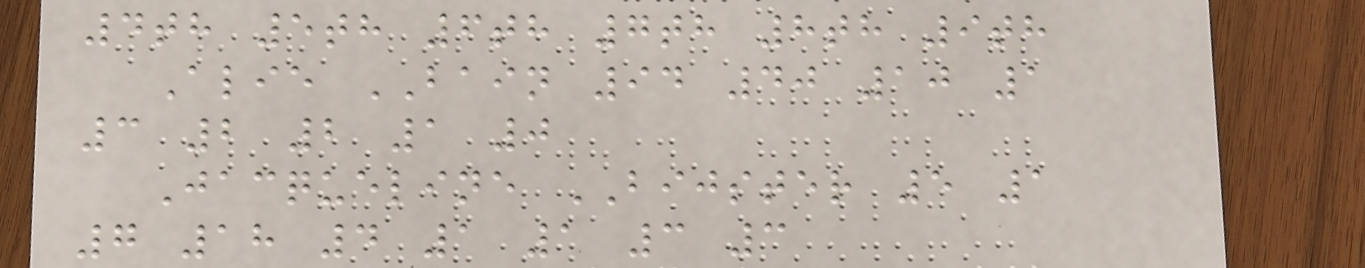4th 5th 6th 7th 8th 9th
Alie BAIN 94 40 10 1
3 2 2 1 0
Jacqueline BIJSTER 5 1
7 18 4 1 1 3 3
